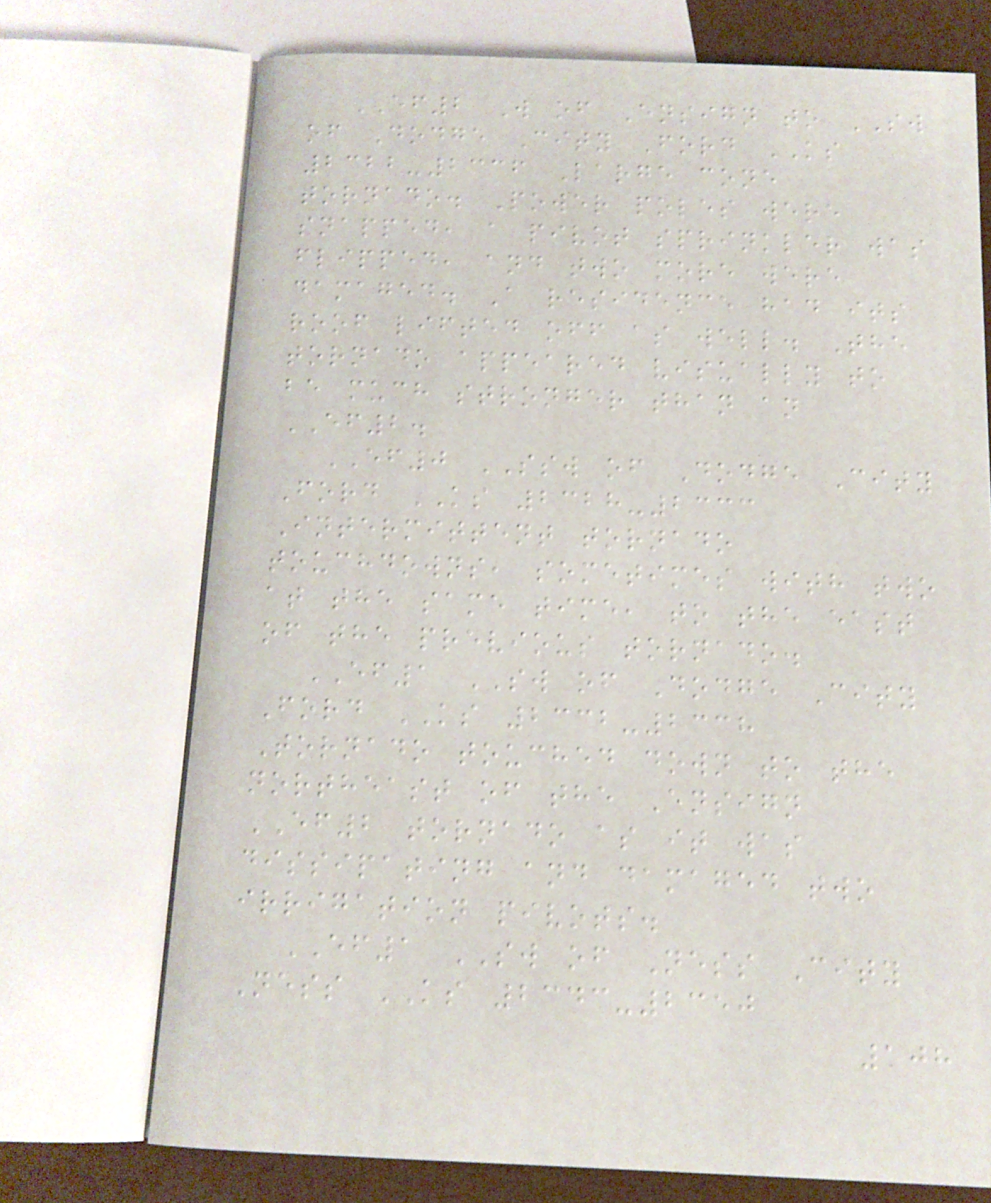EF2 W of Ensign to SW
of Dodge City Ford KS
2322-2336 Large cone
tornado. Power poles were
snapped, a pivot sprinkler was
flipped, and two more were
damaged. A residence had its
roof lifted off as well. The
tornado appeared visually to
be much stronger than an
EF2.
EF0 SSW of Dodge City
Ford KS 2328-2333
Intermittent tornado
touchdowns, sometimes with two
at the same time, to the east
of the previous tornado.
EF1 SW of Dodge City
Ford KS 2332-2338
Tornado touched down to the
northeast of the Ensign
EF2 tornado as it was
dissipating and damaged two
irrigation pivots.
EF1 SW of Ness City
Ness KS 2343-2350
108
